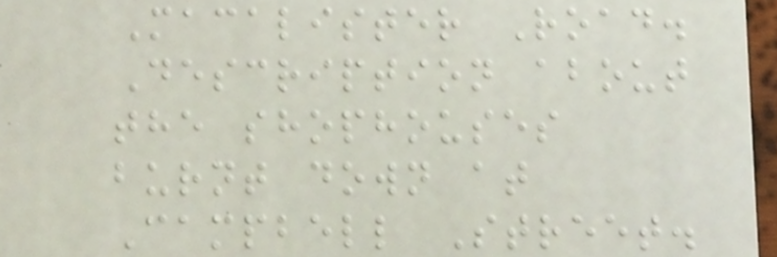Macalister Road.
Description about
the shophouses
burnt down at
Campbell Street.
